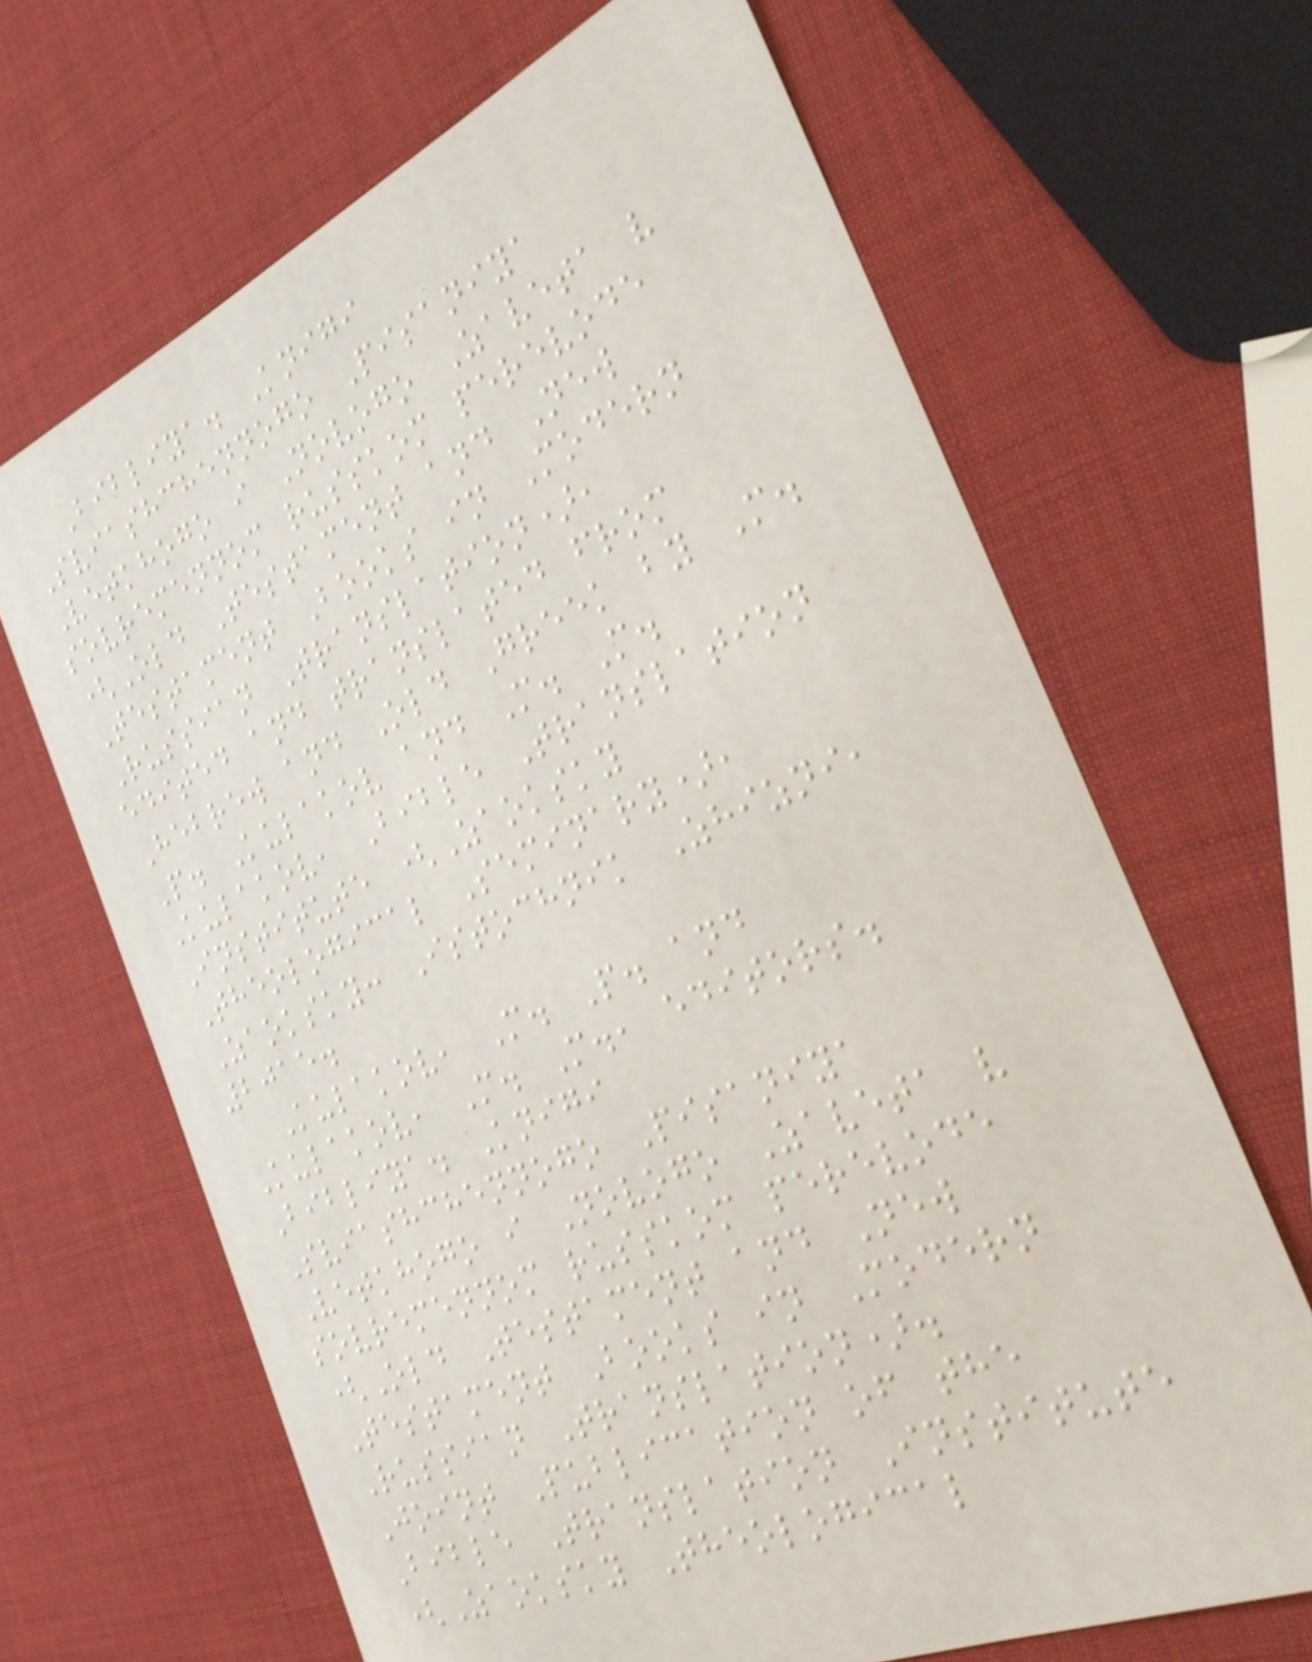Bibliya. Knigi
Sviashchennogo Pisaniya
Vetkhogo i Novogo Zaveta v
sovremennom russkom perevode
(Old Testament and New
Testament Books in Modern
Russian Translation),
edited and translated from
Hebrew and Old Greek by M.
P. Kulakov and M. M.
Kulakov, Bible Translation
Institute (Zaoksky
Theological Seminary),
Zaoksky: Istochnik Zhizni,
2015.
Kulakov, M. P. and
Kulakov, M. M., editors.
Bibliya. Knigi
Sviashchennogo Pisaniya
Vetkhogo i Novogo Zaveta v
sovremennom russkom perevode
(Old Testament and New
Testament Books in Modern
Russian Translation).
Joint Publication of the
Bible Translation Institute
(Zaoksky Theological
